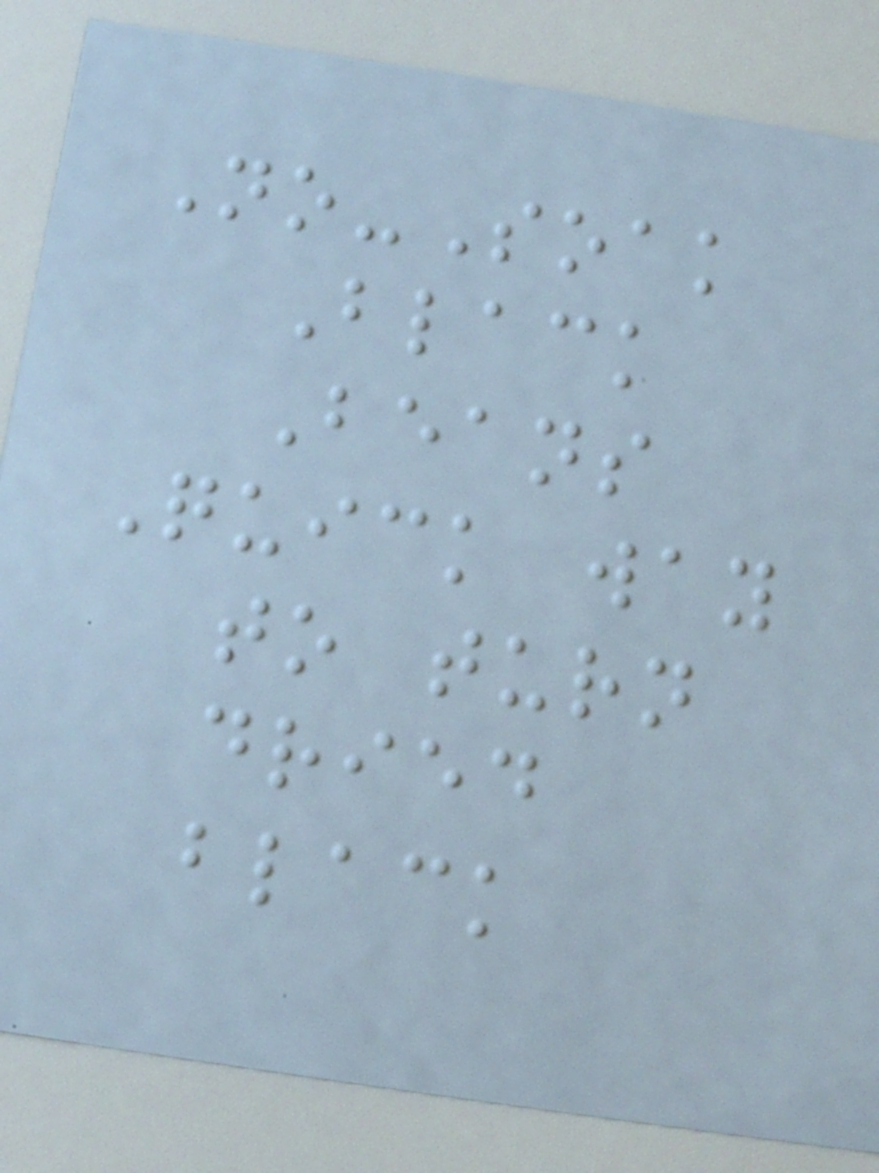No-Soak
Black
Beans
Quick way
to turn
dried
black
